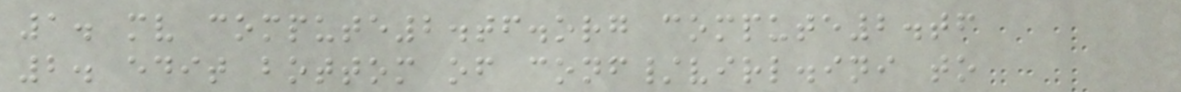1. mv compute2.tf.org compute2.tf
2. edit bottom of conf/virl.ini to
